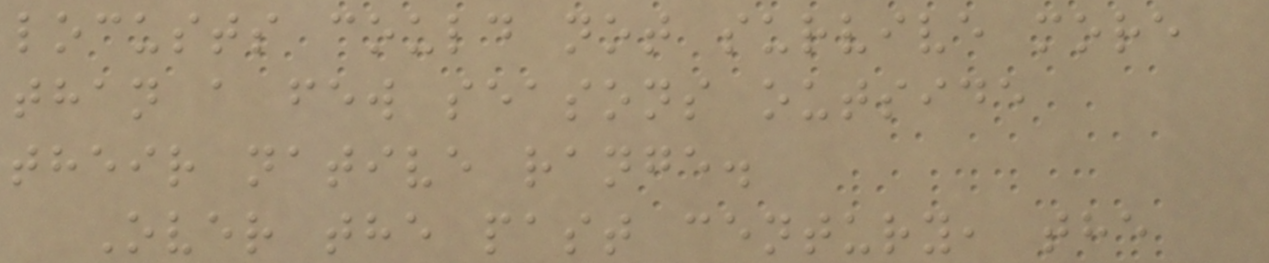locusts could not survive more
than a few seasons outside
their native range.
Over the past century, the
